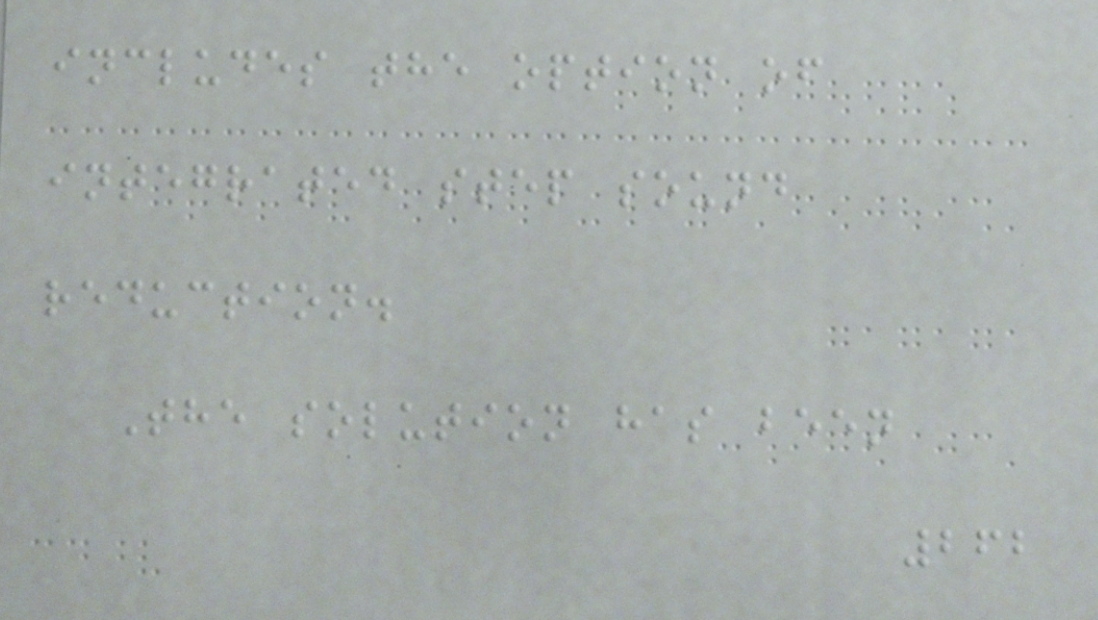includes the option of
integrated step sound
reduction.
The solution has been
262
